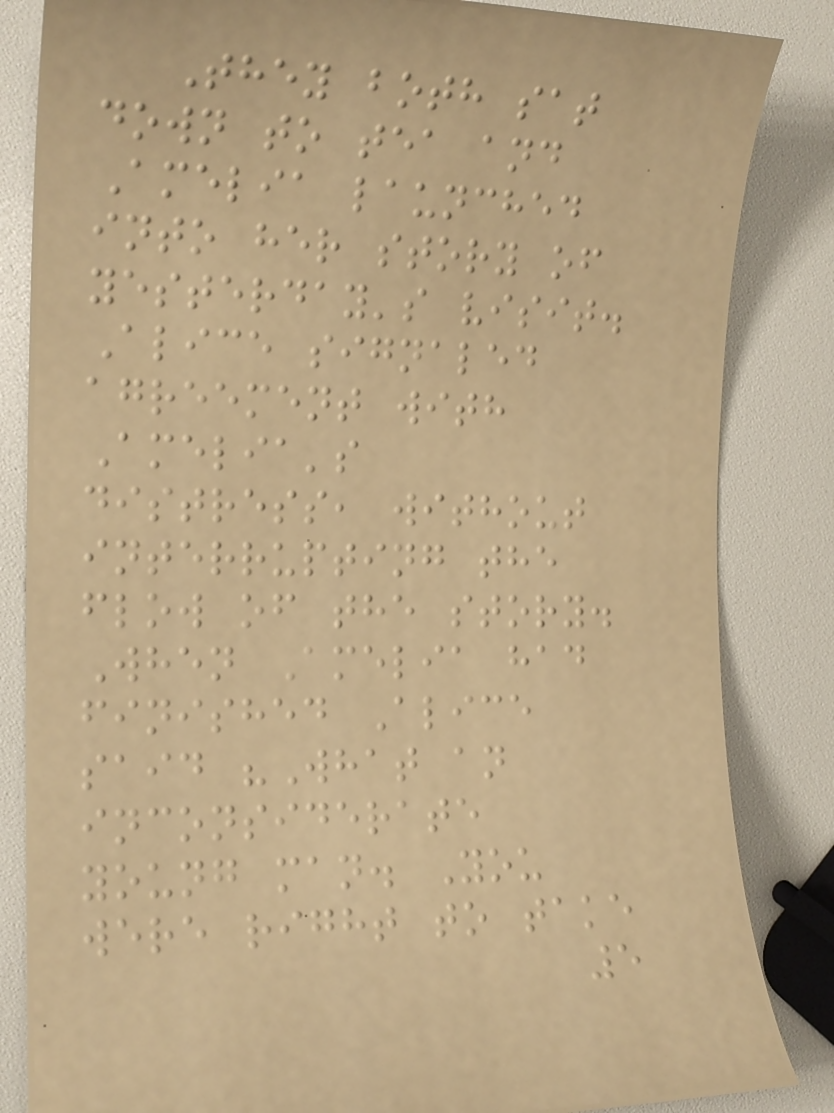They both sat
down to tea and
Amelia launched
into her story of
yesterday's visit.
Alice signaled
agreement with
Amelia's
distress, without
interrupting the
flow of the story.
When Amelia had
finished Alice
said "What an
inconsiderate
young man. You
were right to take
5
